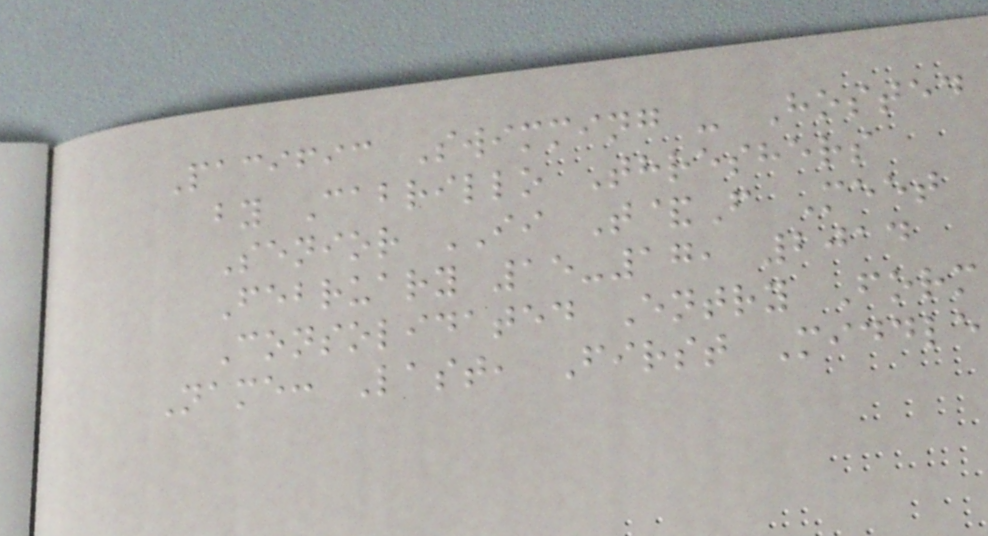Pacific Swimming - Hosted
by Cabrillo Threshers
Senior II T&F Meet
February 15-17, 2014
Consolidated Entry Form
Name: Last, First Middle
